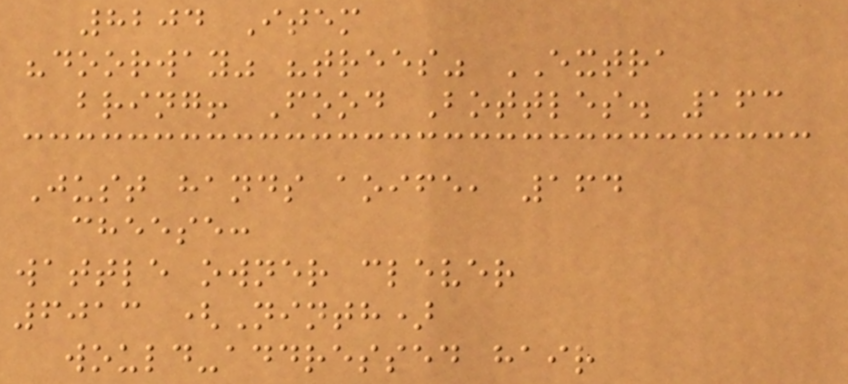8204 Item
"doorway" "trees" EXTRA
bring! Food Bottles. 163
Just hands aoife, 164
cheese:
wattle owner clever
6013 (Ninth)
would-addressed hair
